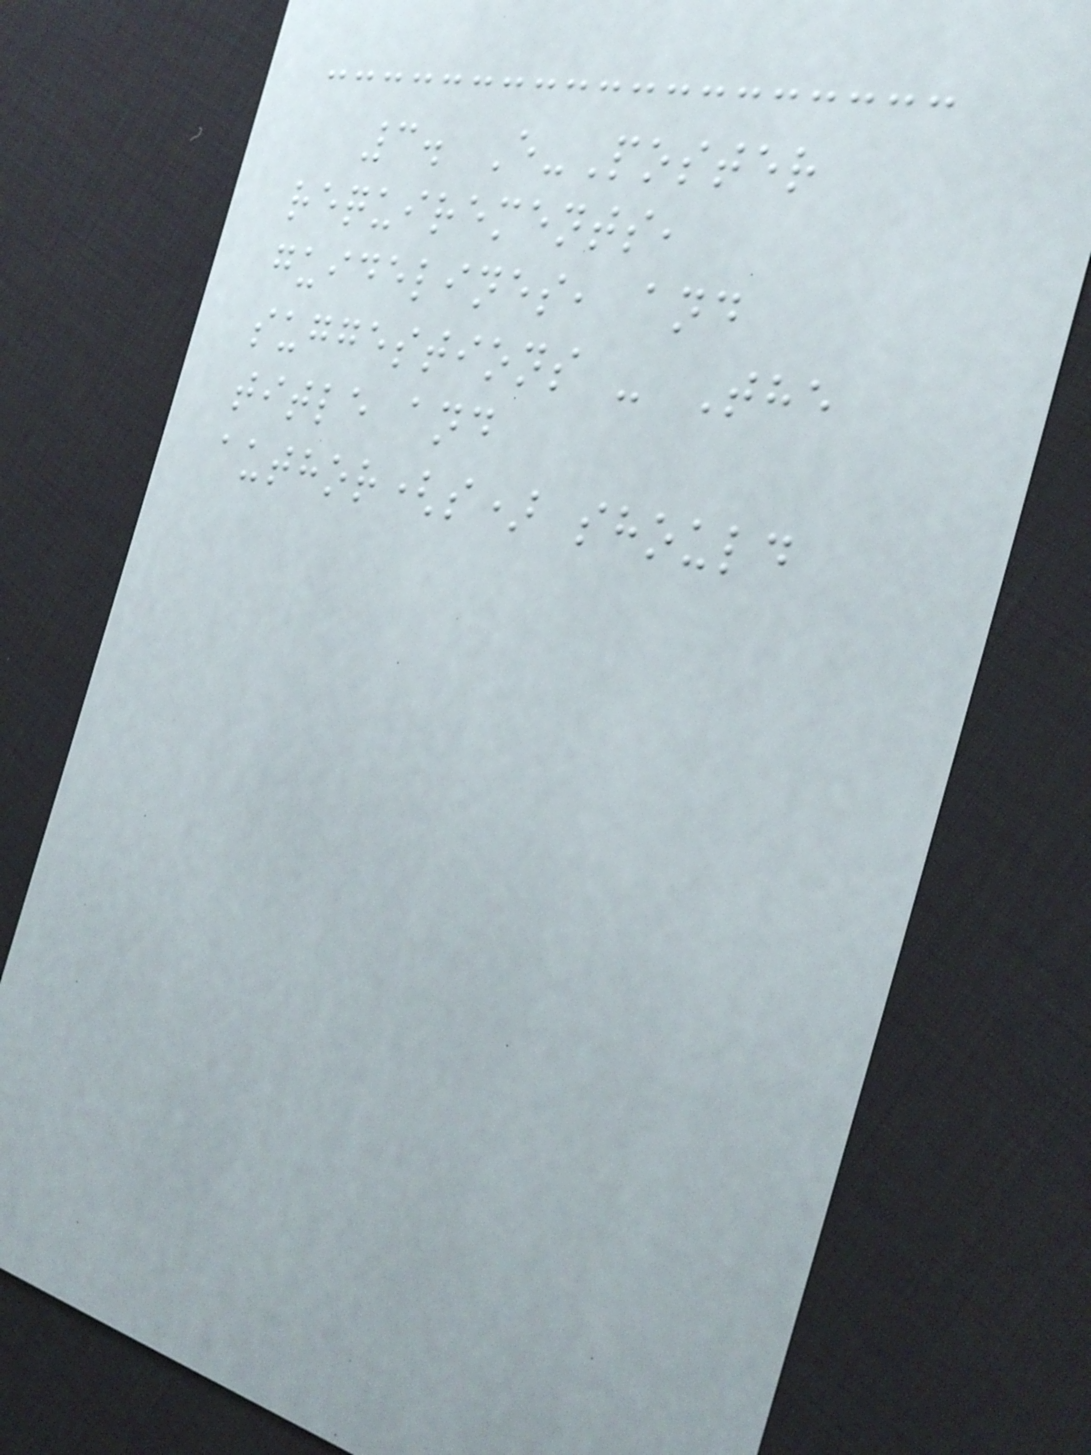3. E-Poster
requirements,
guidelines, and
suggestions - The
title and
author(s) should
